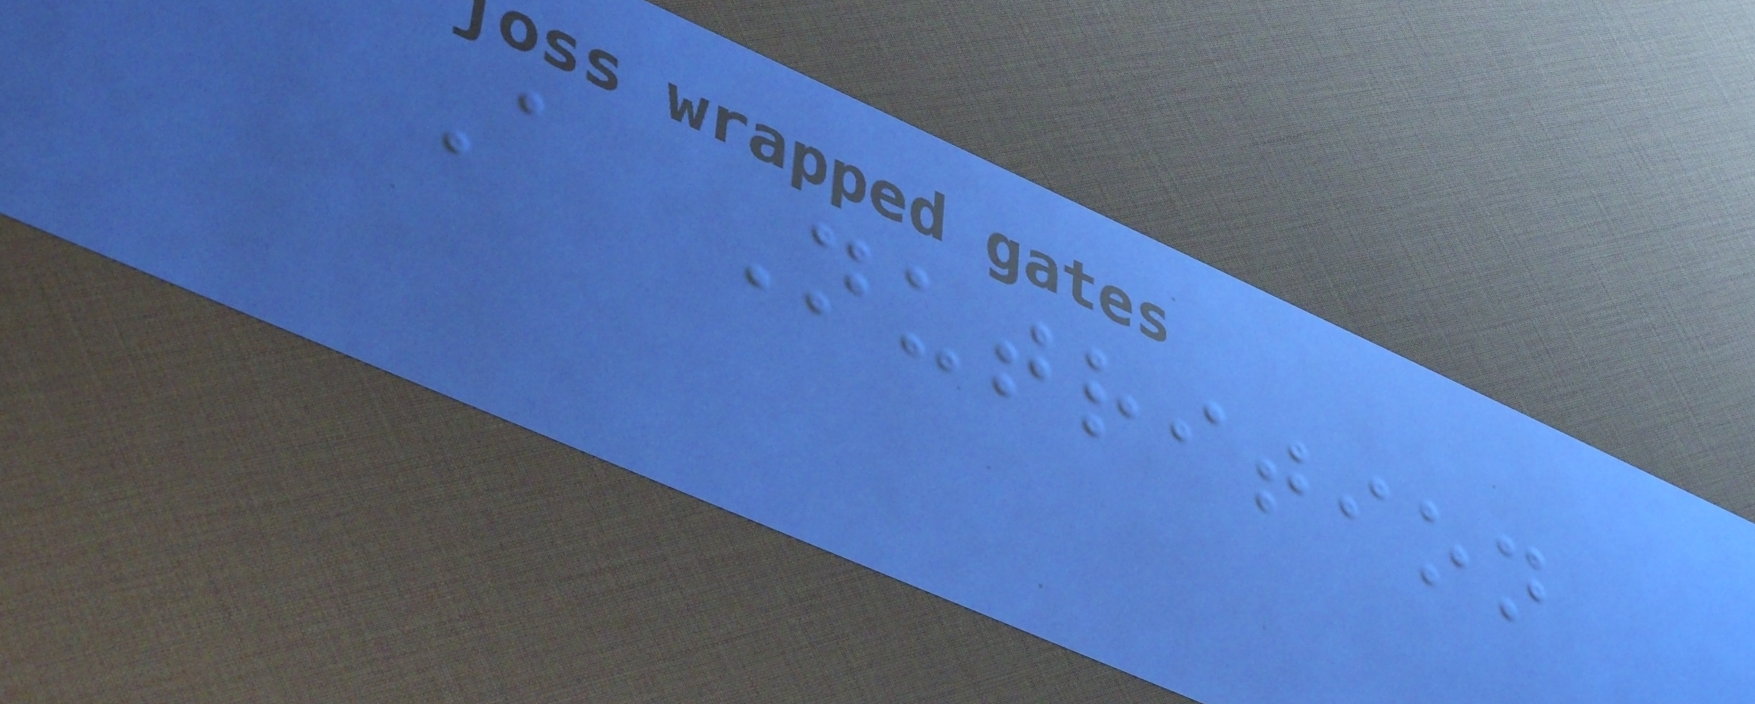A Nutrition
